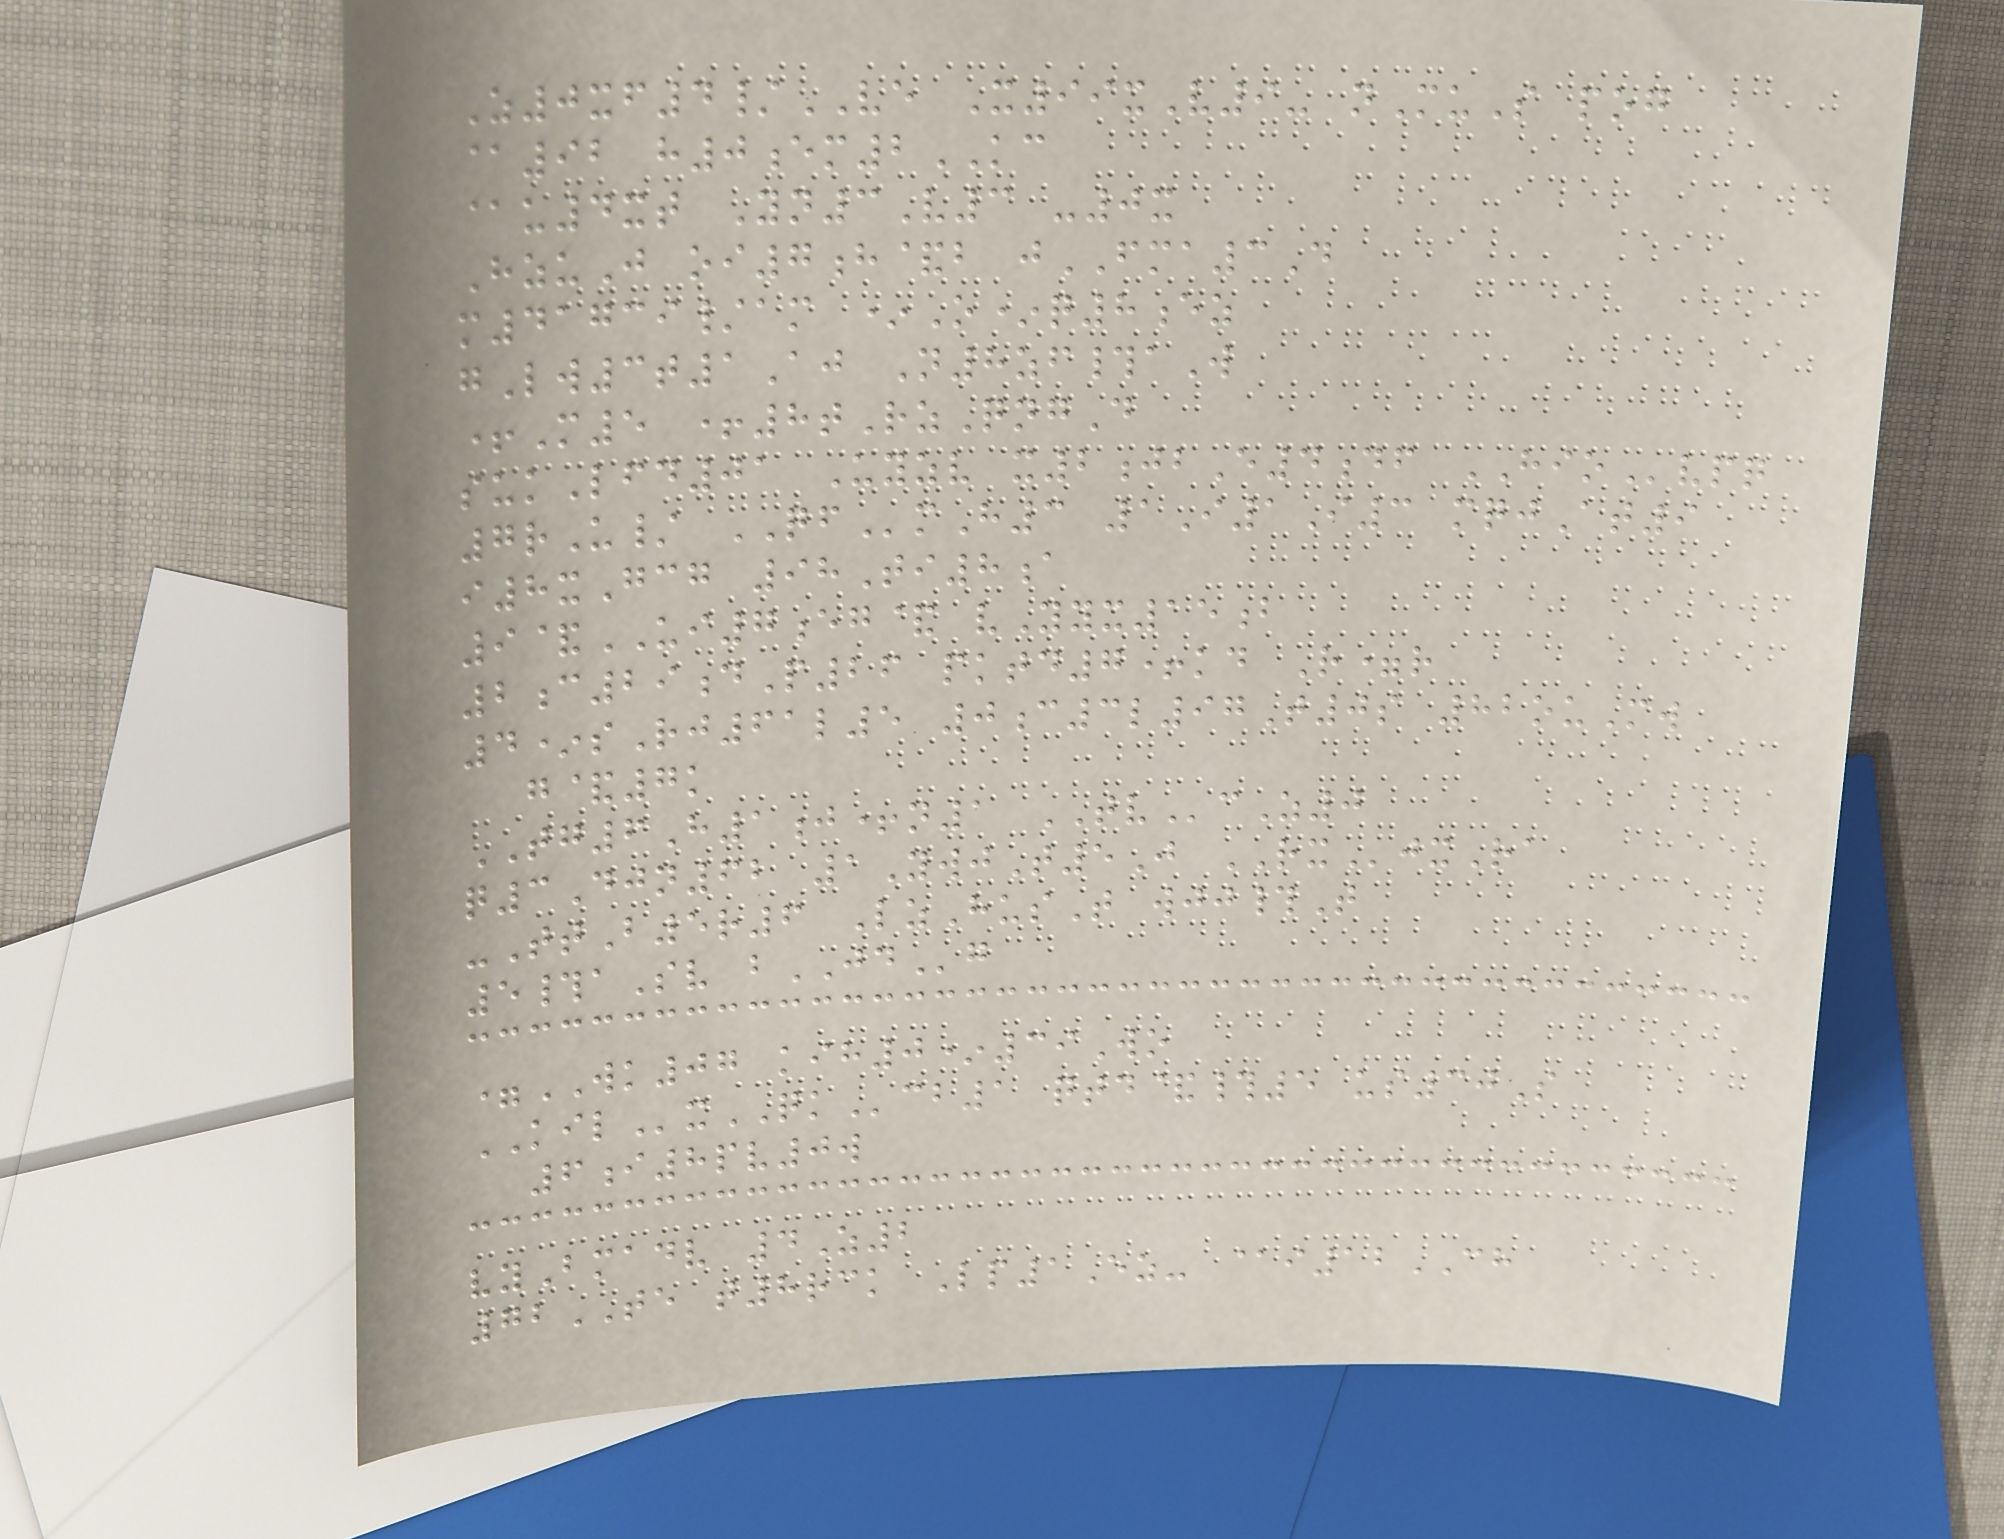Z0xf4/VE X99xV9- nMuS pog
@92 h0em2KC
@u4xt Yn3V3 -0x
HzuJ oi7h&b jFMA3D
m41739/am *O*q8ez
gLw3t1Aj N8zf#aW
+M5 +8tRzQngD
sukLfd01 Uyzv x2jbE4df HIOvpq
7rU/ QFmH3 1I1I3 mqjAt9
i8xGcg 98Ti8a
9&UI7eg& vYyx15b
2c29dP26 pktd7+kd R=r
4*sRj61l5 0c3l97T0s 82ouMw
g&7k
TG6H1j+n1 TVcZ0
q3Djn62 1YwjT5J RXjxRa
-TtB5r6 LzHusT wjj#T
5#aSv bJDg
=WK07 kih0*39Wo
KILxQKcb1 qtd&#5 us30S
6i8pv0w
vyBmadv 4Z2
72TE t8rck Lp1Ez- @i12CH
